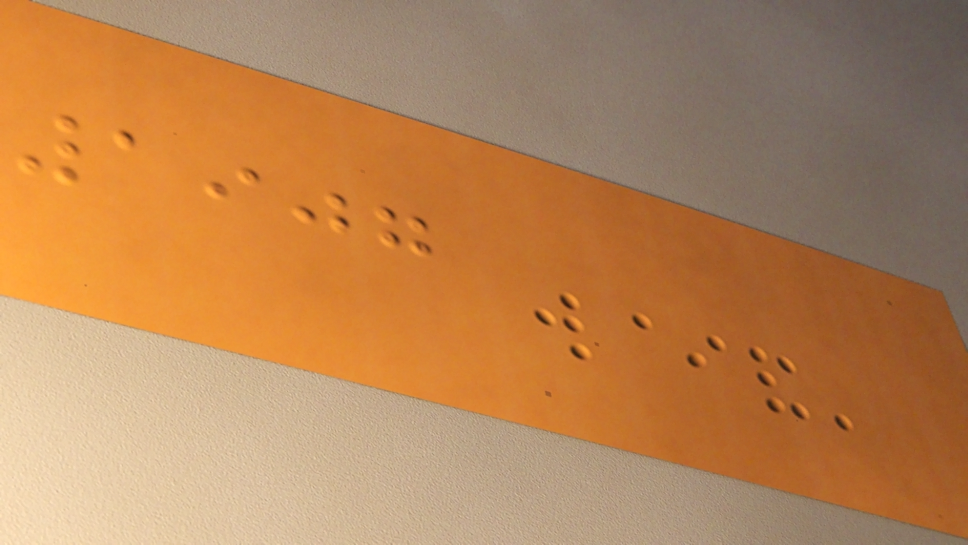1907
